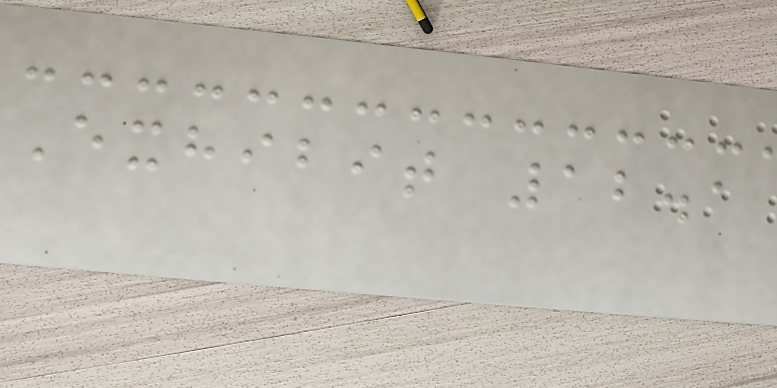Exhibit 12.1
